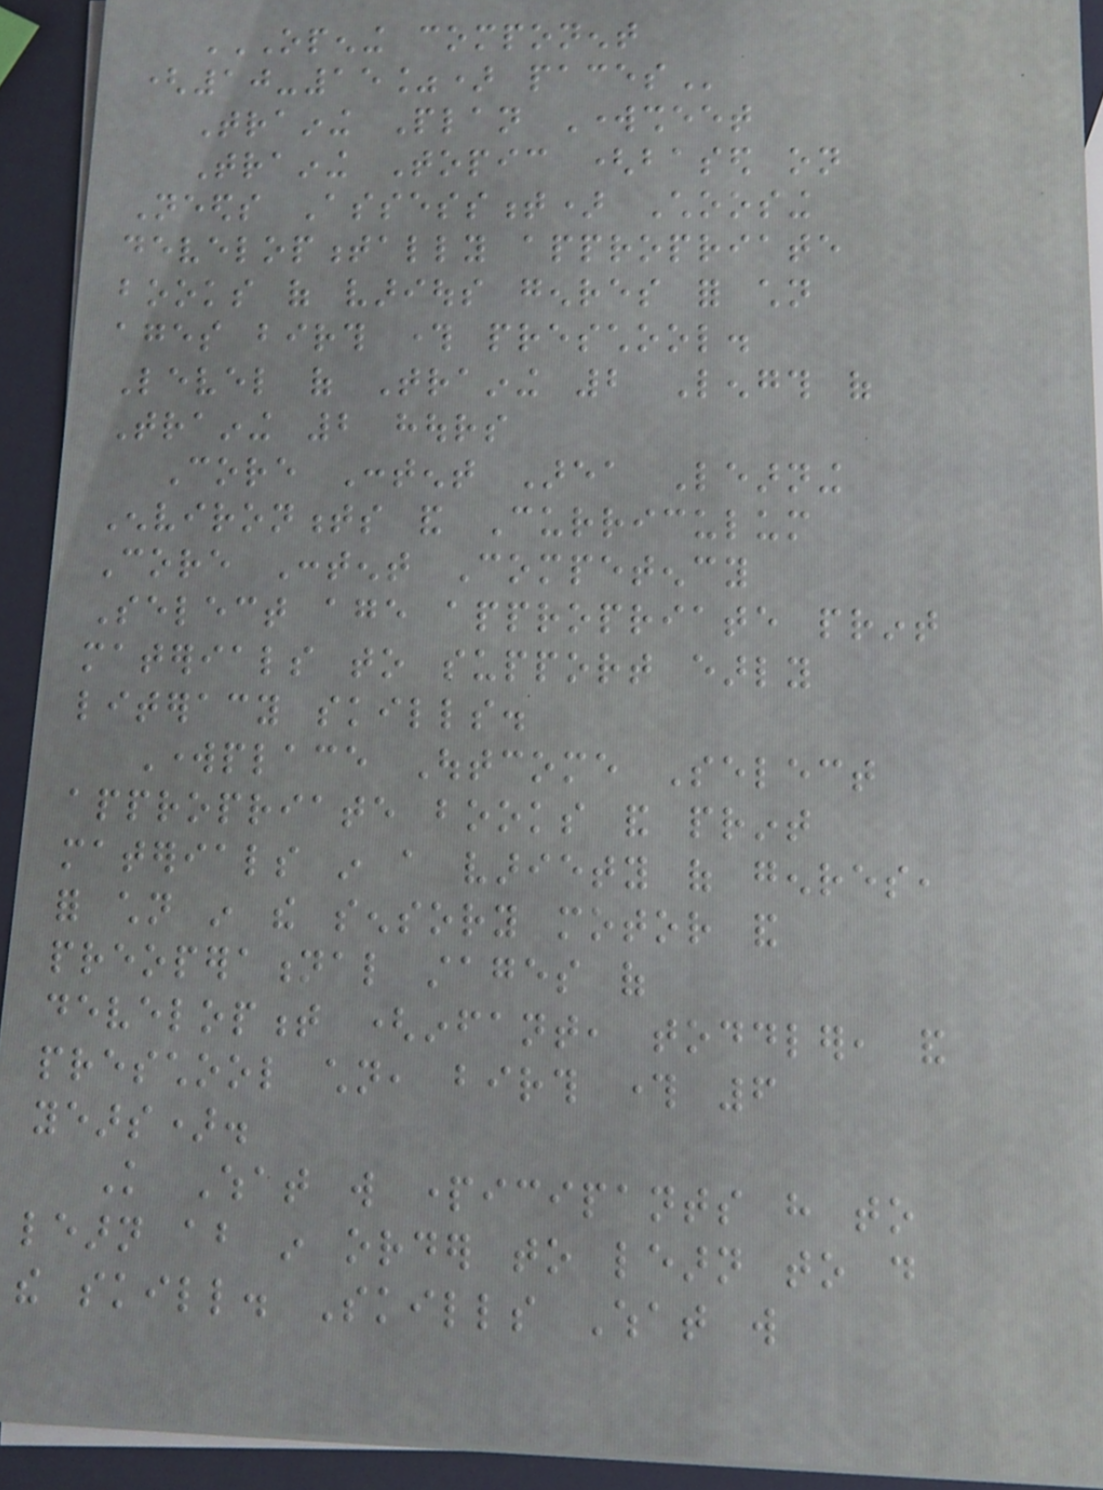OPENING COMPONENT
(10-15%) PACES
Training Plan Worksheet
Training Topic (based on
Needs Assessment) Choosing
developmentally appropriate
books of various genres for children
ages birth through preschool.
Level of Training 2 Length of
Training 2 hours
Core Content Area Learning
Environments and Curriculum
Core Content Competency
Select age appropriate print
materials to support early
literacy skills.
Workplace Outcome Select
appropriate books and print
materials in a variety of genres,
for children in the sensory motor and
preoperational stages of
development (infant, toddler, and
preschool children, birth through 6
years).
Knowledge What will participants have to
learn about in order to learn to do
the skill. Skills What will
